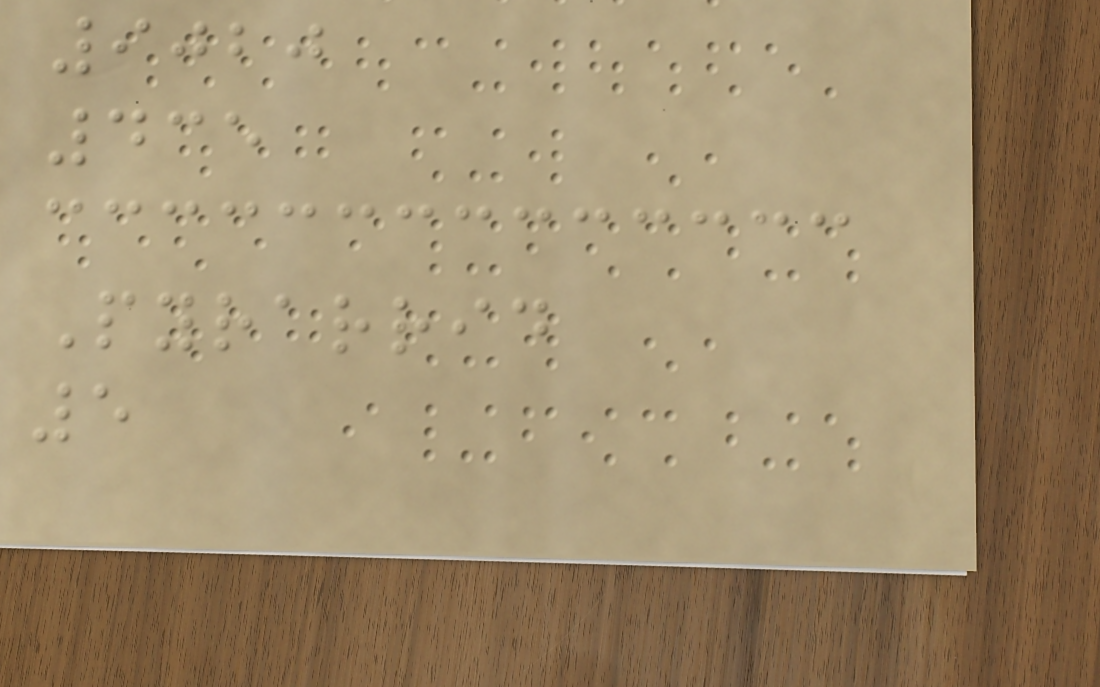9020
435
Pyrarrid
5
